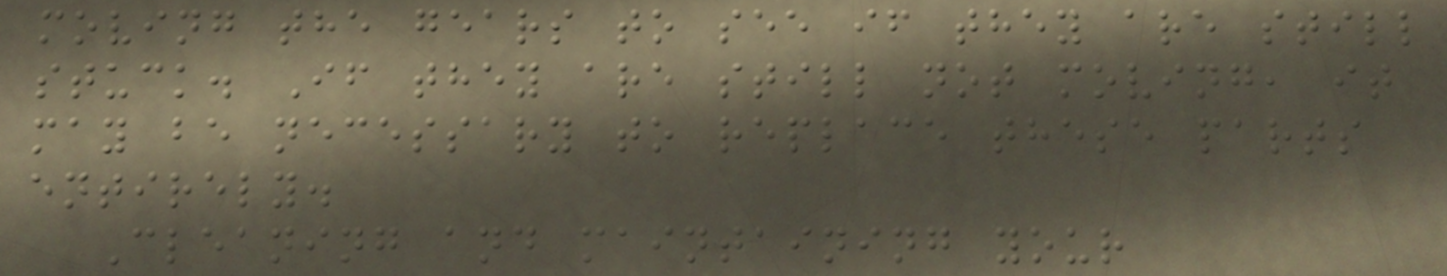moving the gears to see if they are still
stuck. If they are still not moving, it
may be necessary to replace these parts
entirely.
Cleaning and maintaining your
